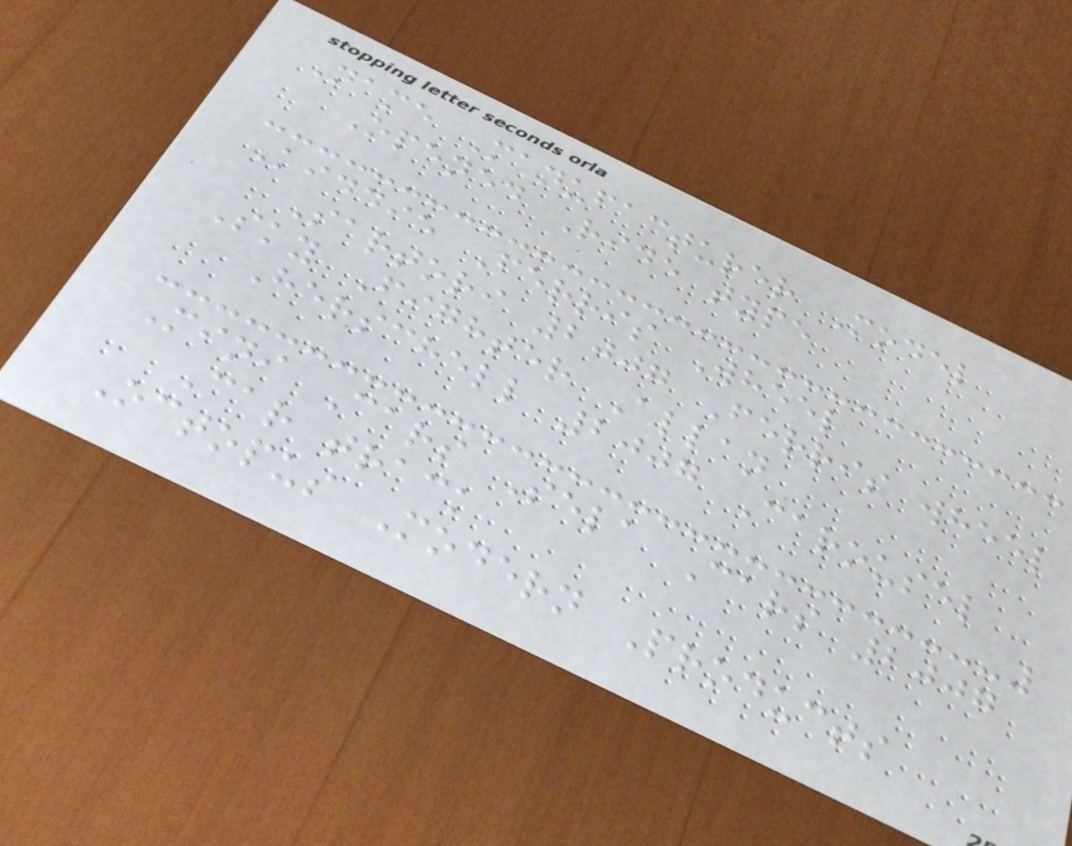Name Manufacturer Model
Opened Ride type
Kiddie Ferris Wheel
Sartori 2007 Ferris wheel
Sky Fighter Allan
Herschell 2007 Carousel
Mini Cars Sela Cars 2007
Car track
Octopus Modern Products
